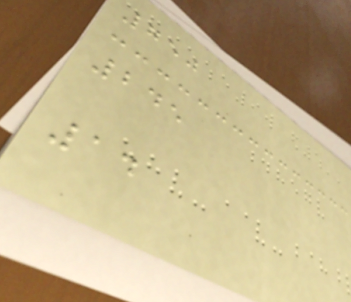750
245
14
